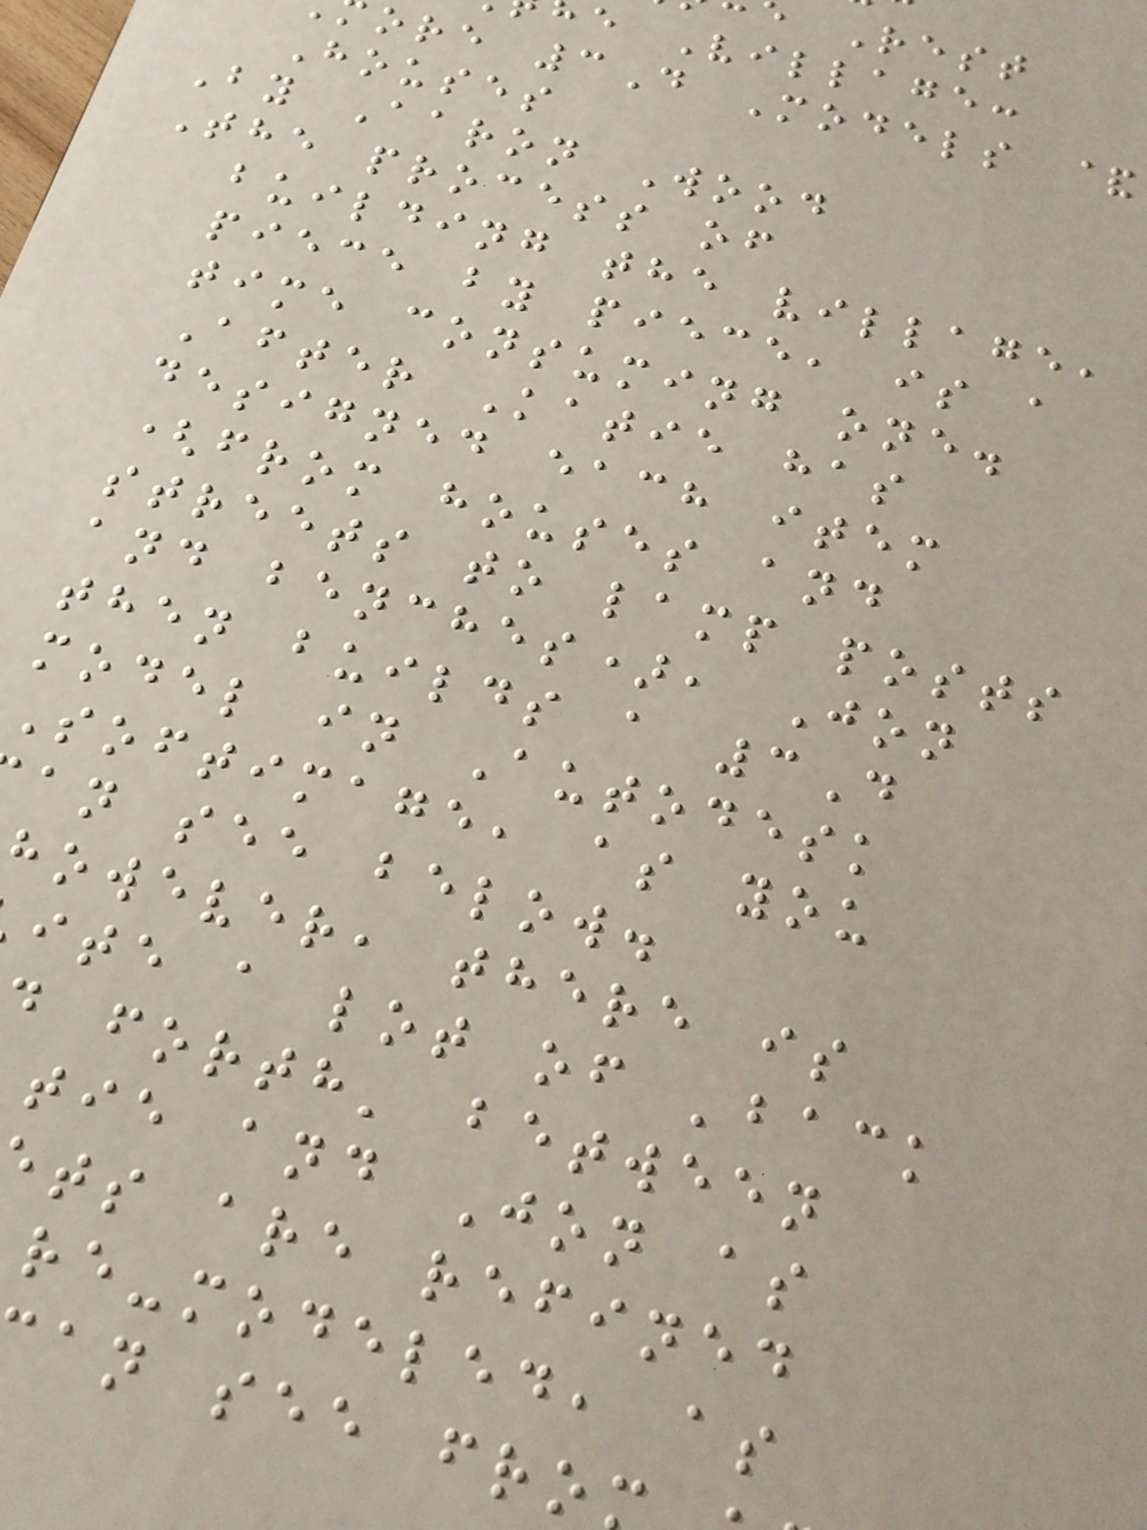Rest
e Village:
ore 3D Models &
Houses
By Aaron Wood
The process of
building the village,
piece by piece, is a
time consuming one.
After Katie has
designed each item
(from houses and
streets to lamp posts
and benches), Jon
then builds a 3D
model in Autodesk
Softimage, as you
an see below.
however, there is
ite a lot of 'back
forth' between
tie and Jon as
ts are refined
re-modeled, as
an see fro
